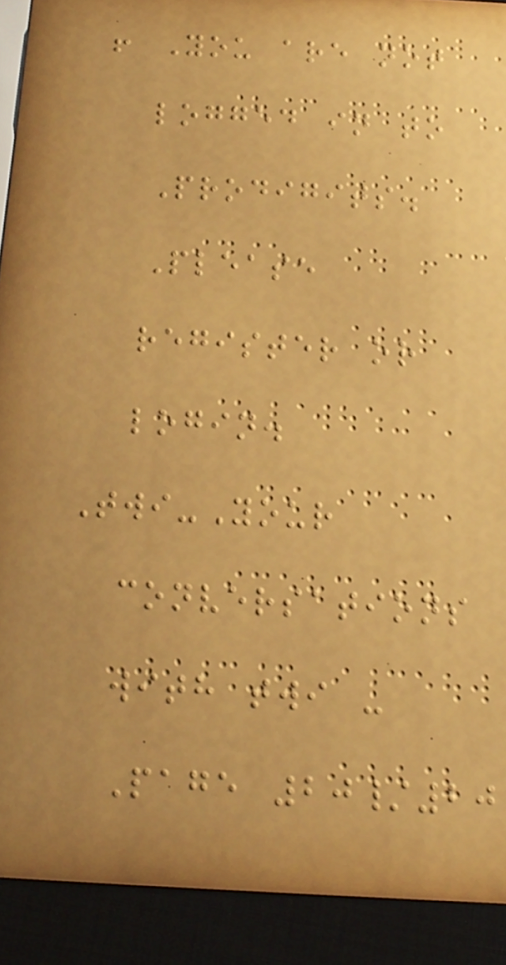! You are not
logged in to
Prodigits.
Please
register or
login.
Twi-Your
conversations
with twi -
Page 20/20
